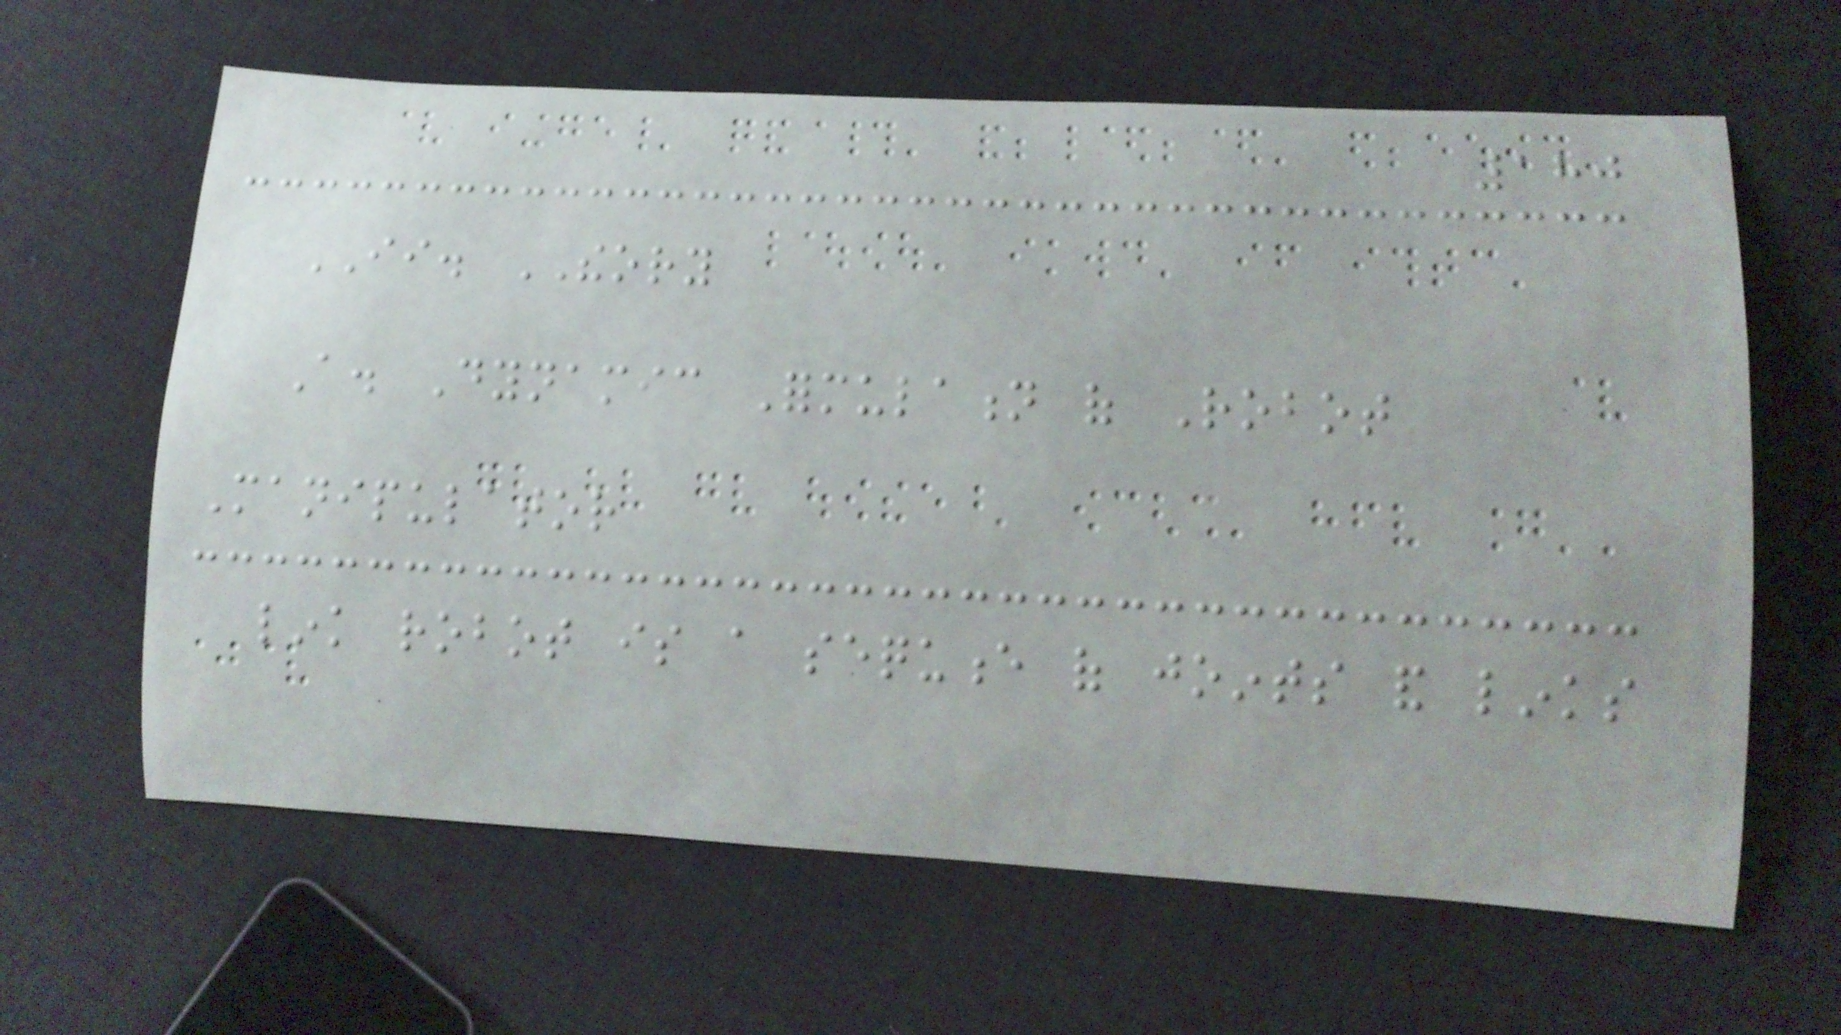180
II. THEORY
A. Dynamic Formulation of Robot
Manipulator
link robot is a sequence of joints and links
